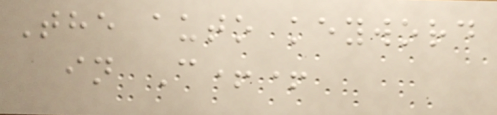The auto keyword
in C++
